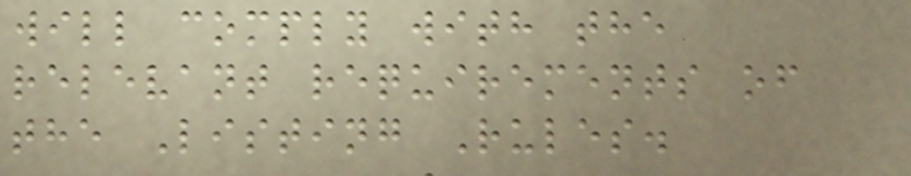will comply with the
relevant requirements of
the Listing Rules.
